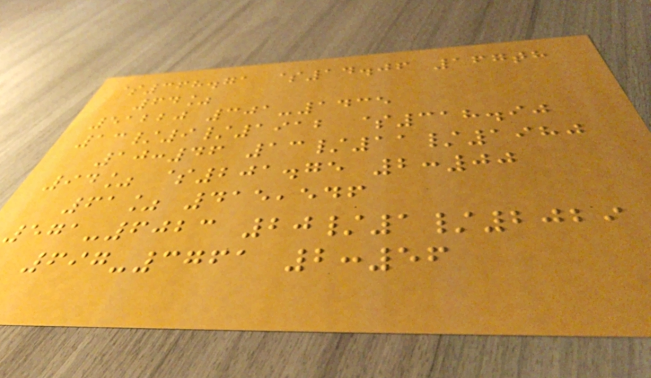$368.71 $14.06 167th
64%
51220 301-1435
13/9/1912 $318.90
10:46 13/11/1980
94% $201.75 2:00
61% 415,546
571-6023 20/1/2029
697-3761 2:56
